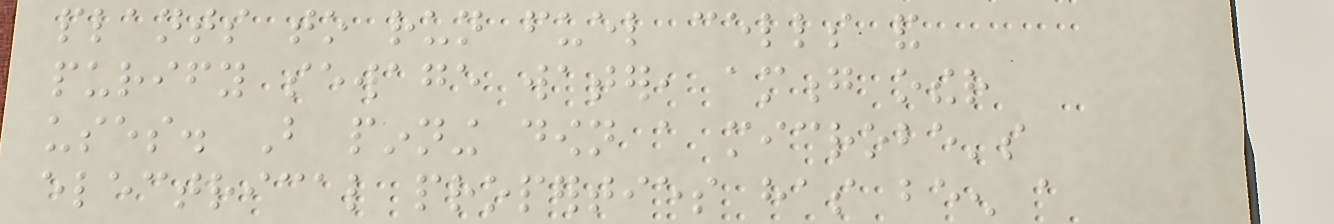plants to run fuel cells and
purify sewage water, among other
uses. But pinning down a microbe's
electrical properties has been a
